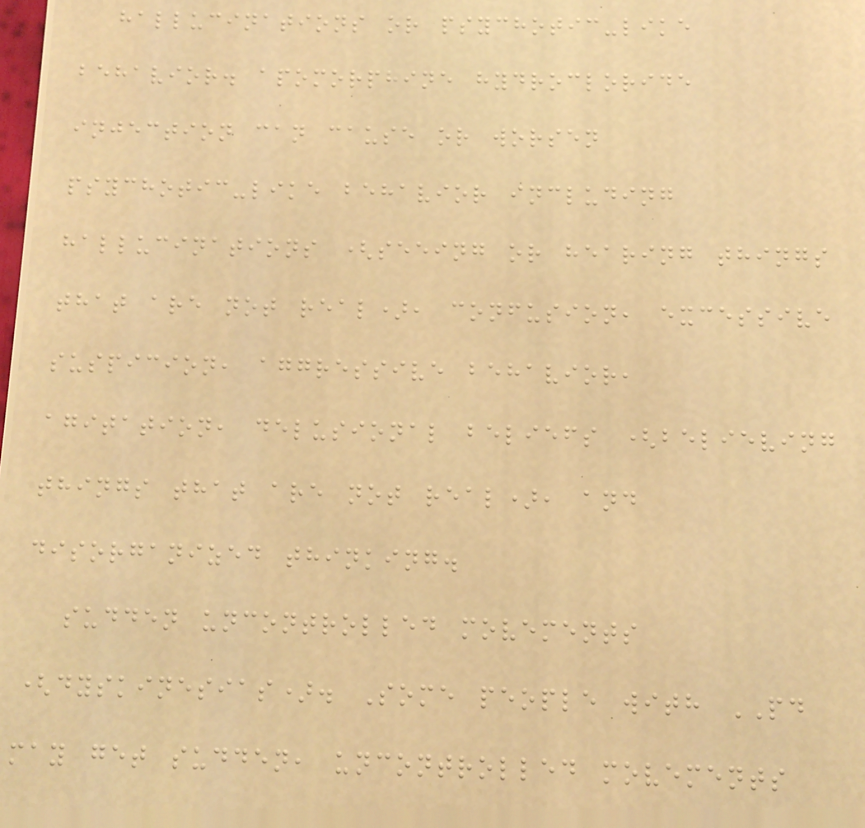hallucinations or psychotic-like
behavior. apomorphine hydrocloride
injection can cause or worsen
psychotic-like behavior including
hallucinations (seeing or hearing things
that are not real), confusion, excessive
suspicion, aggressive behavior,
agitation, delusional beliefs (believing
things that are not real), and
disorganized thinking.
sudden uncontrolled movements
(dyskinesias). Some people with PD
may get sudden, uncontrolled movements
